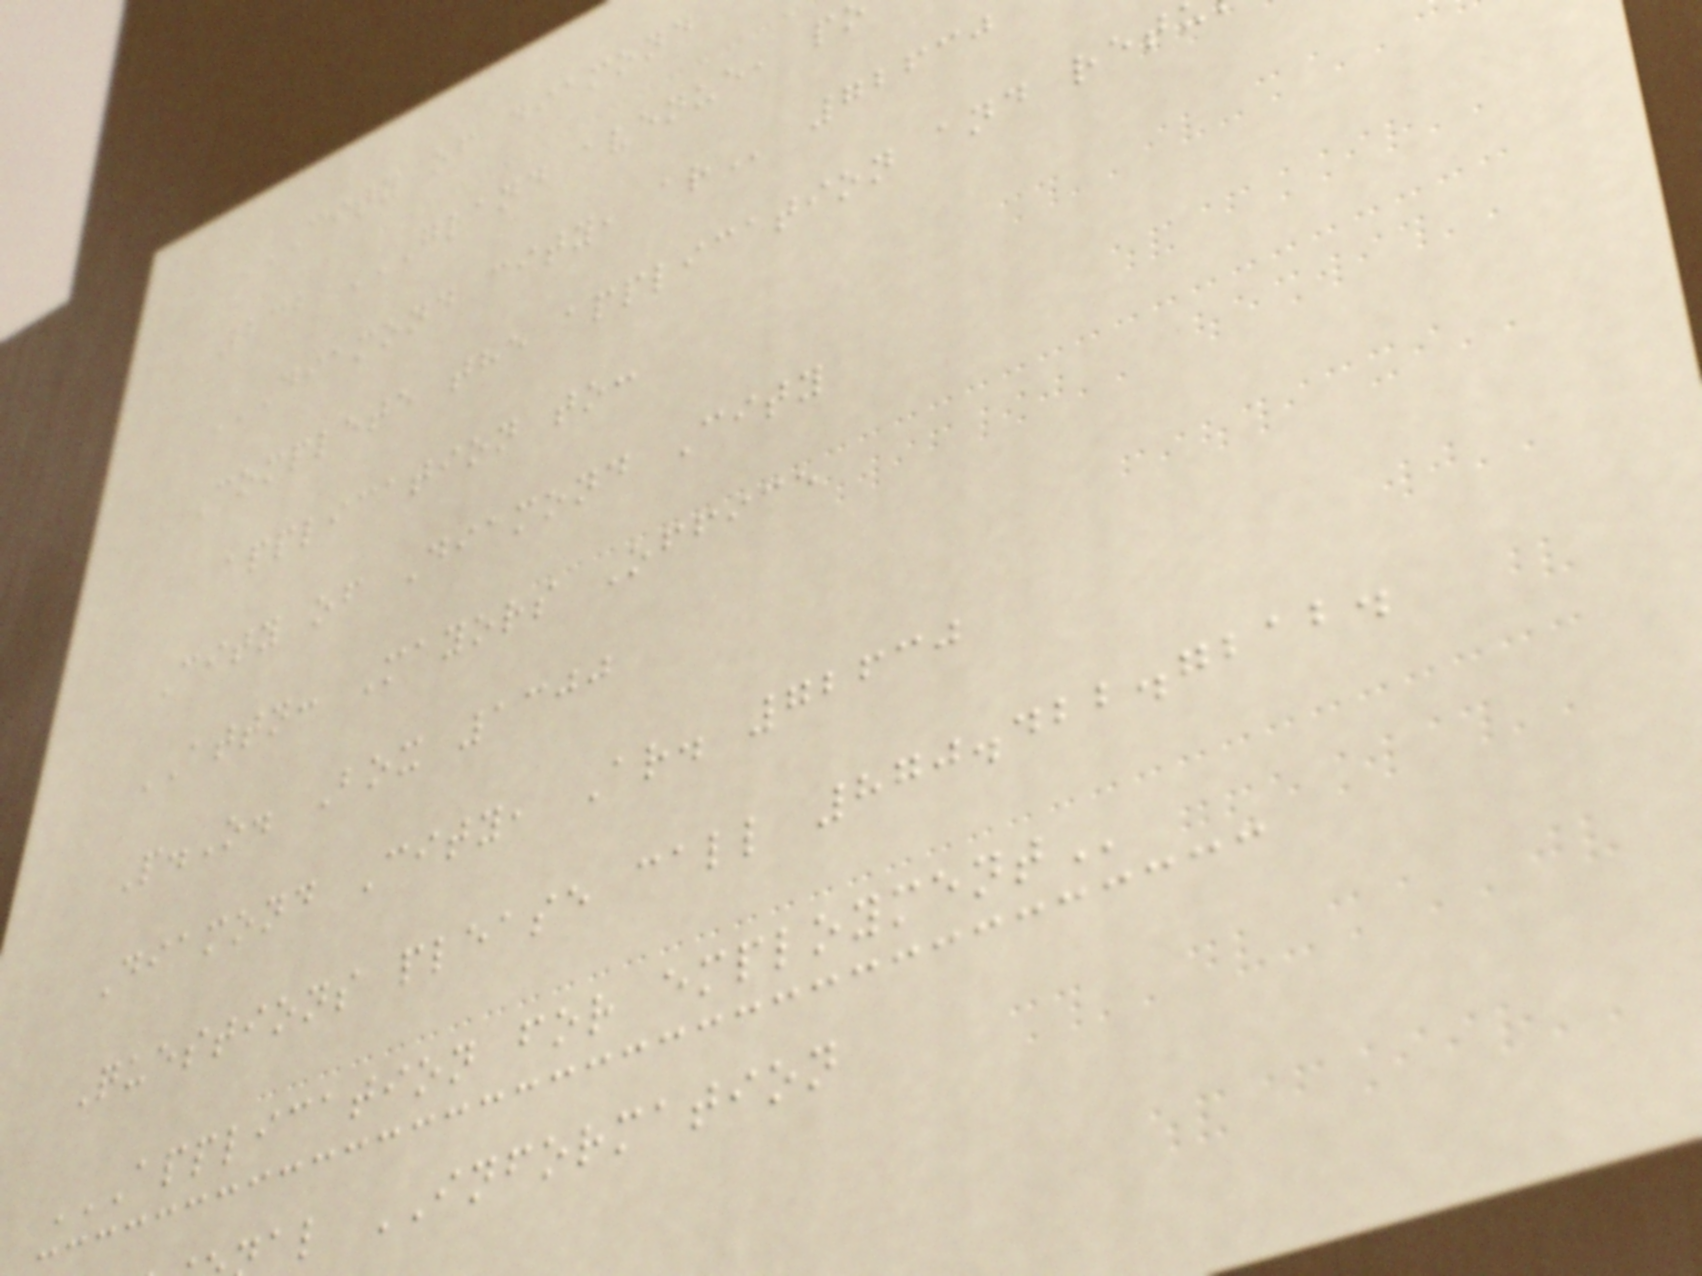DIAMOND CITY, AR 72630
Complete the application and ret
application to:
City of Diamond City
ATTN: Mayors Office
P.O. Box 1300
Diamond City, Ar. 72630
Questions please call 870.422.7212.
APPLICATION FOR EMPLOYMENT
al INFORMATION
